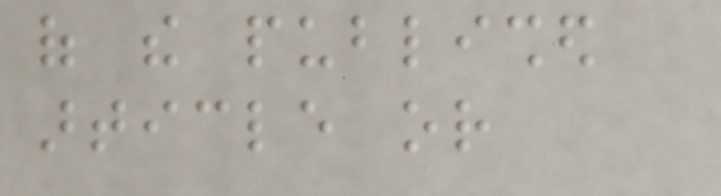of the published
article or
